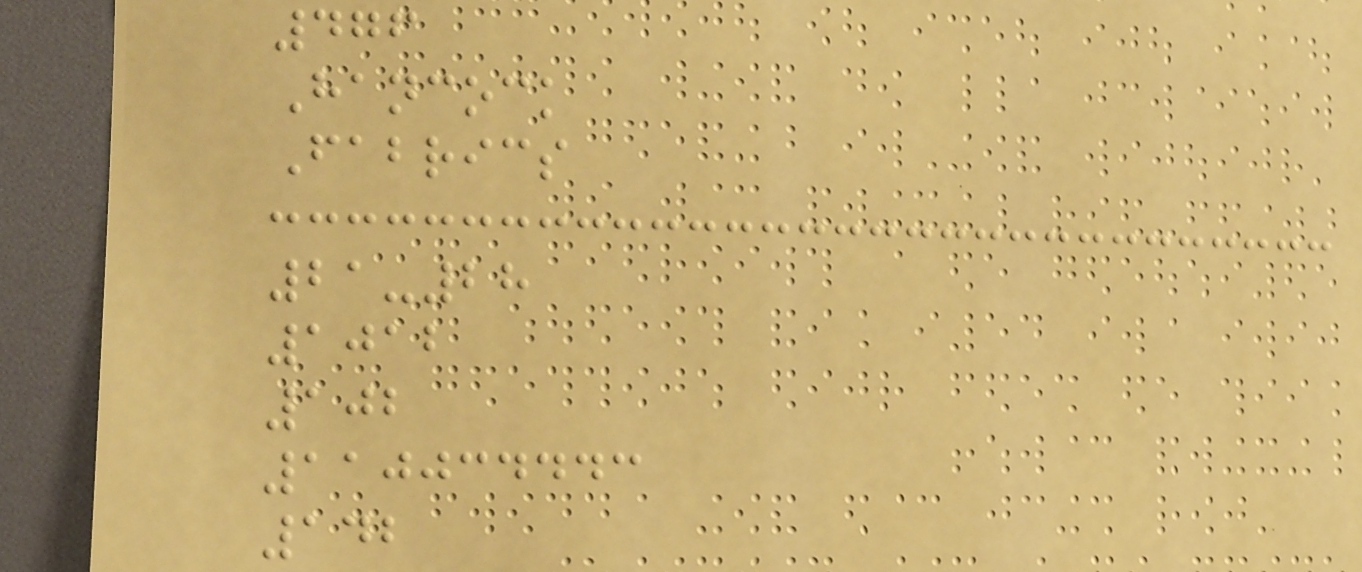476
Hancock
Fabrics
21-28
1012
102
110034443
142
